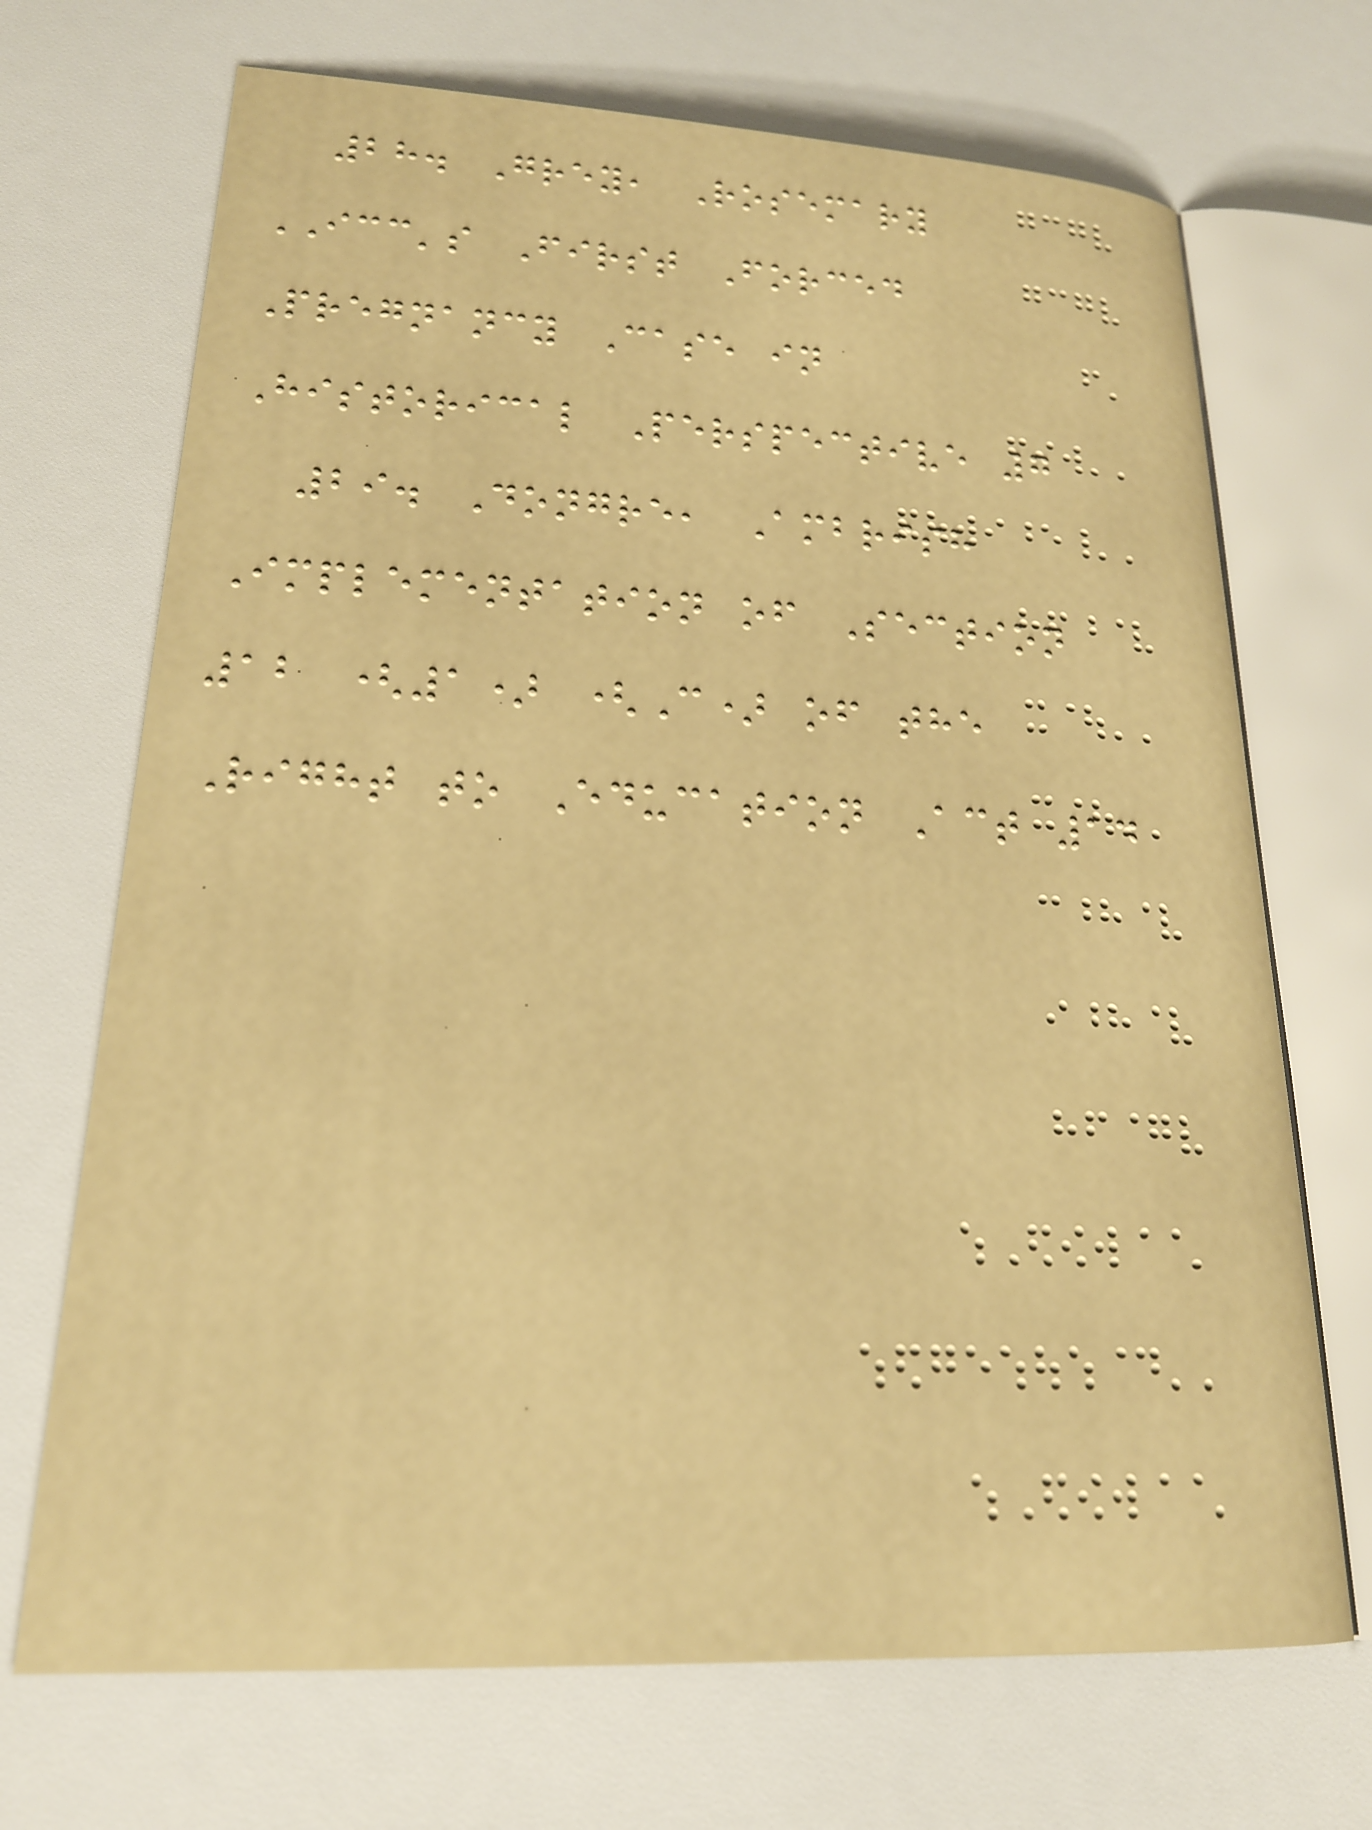28. Grey, Rosemary
ICC's First Forced
Pregnancy Case in
Historical Perspective 7
29. Dongre, Ambrish
Implementation of Section
12 (1) (C) of the
Right to Education Act 14
